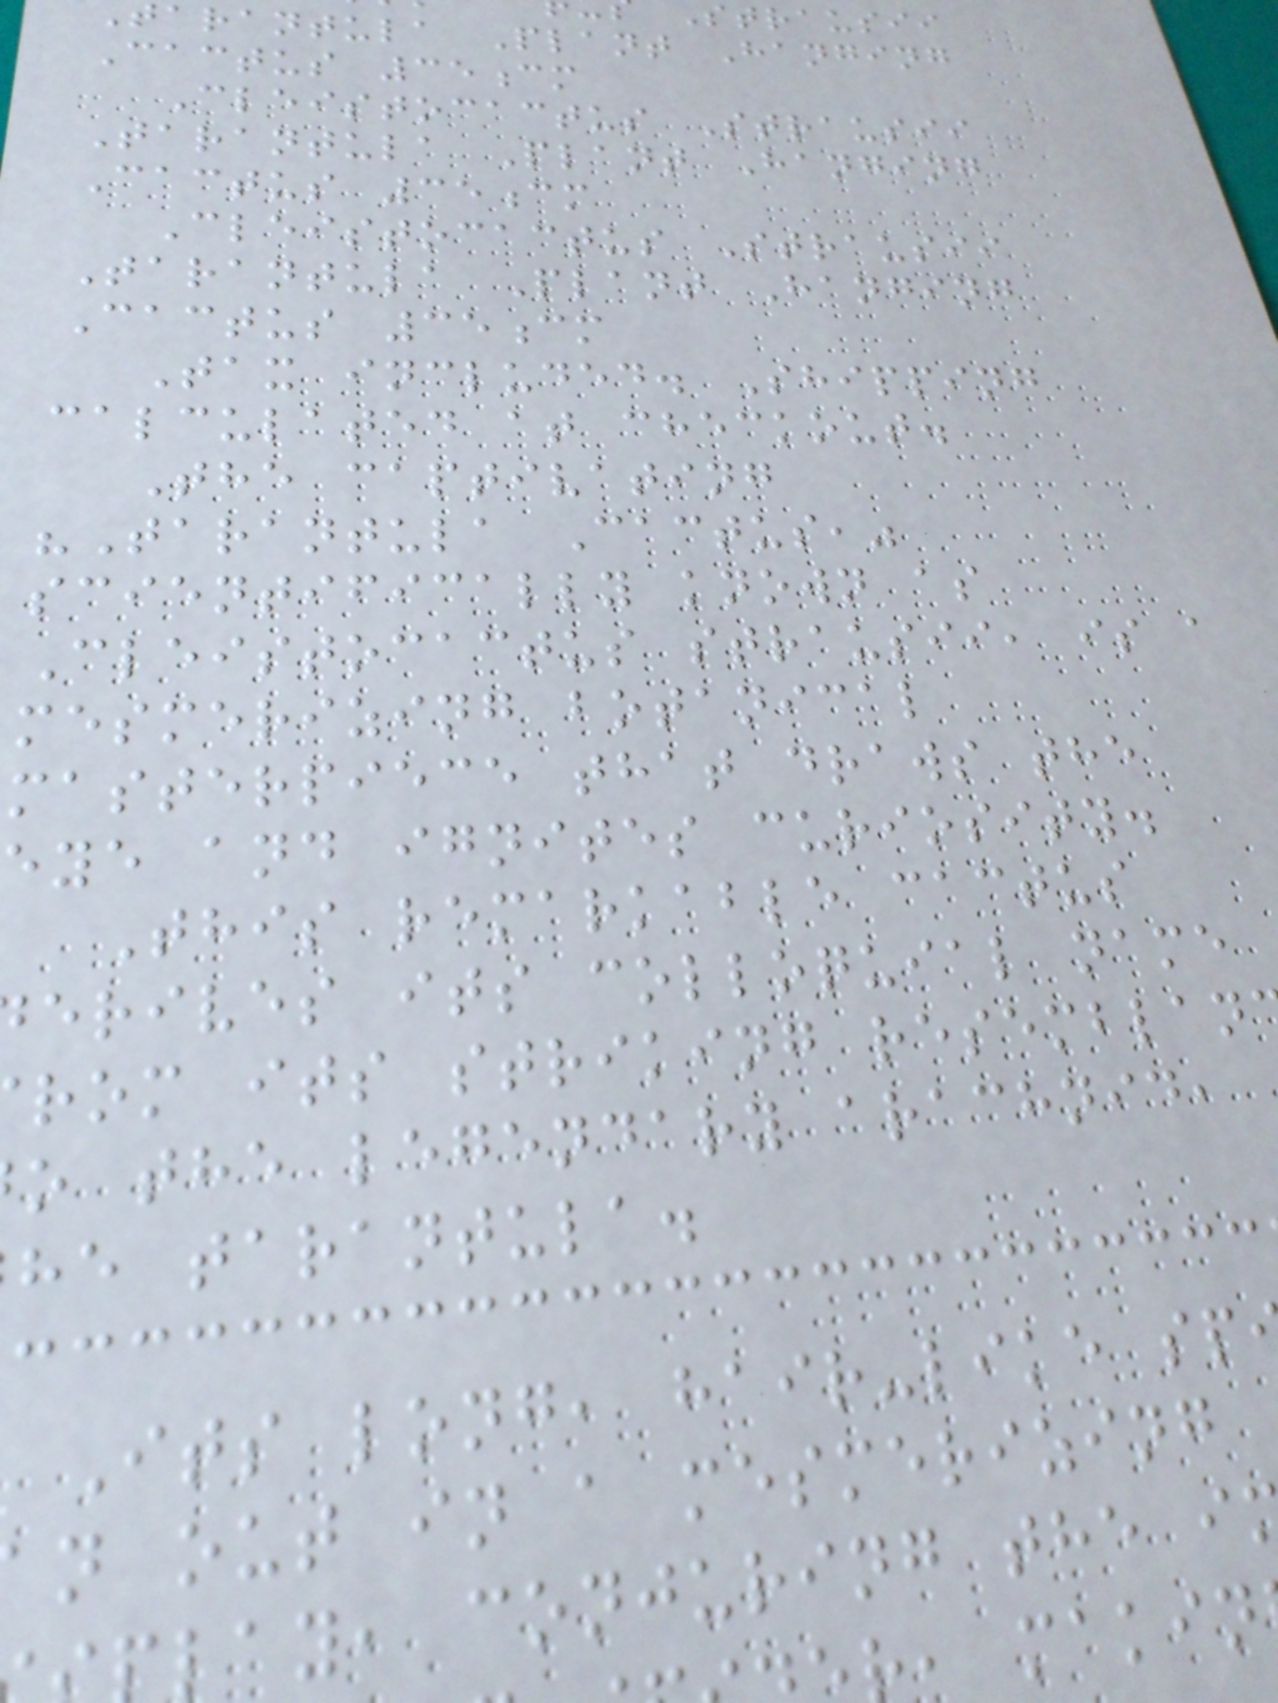strausii
arantula Plant Hanging
Cactus 35cm
Cleistocactus Strausii
Tarantula Plant Hanging
Cactus 35cm
Cleistocactus Strausii
Tarantula Plant Hanging
Cactus 35cm
Tax included. Shipping
calculated at checkout.
The captivating
"Tarantula Cactus,"
scientifically known as
Cleistocactus strausii, is a
mesmerizing botanical
masterpiece that draws the
eye and ignites curiosity.
This remarkable cactus
erives its colloquial name
rom its striking resemblan
o the legendary arachnid,
he tarantula.
Its long, hair-like sp
n out in a mesmerizing
lay, conjuring the i
, makin
